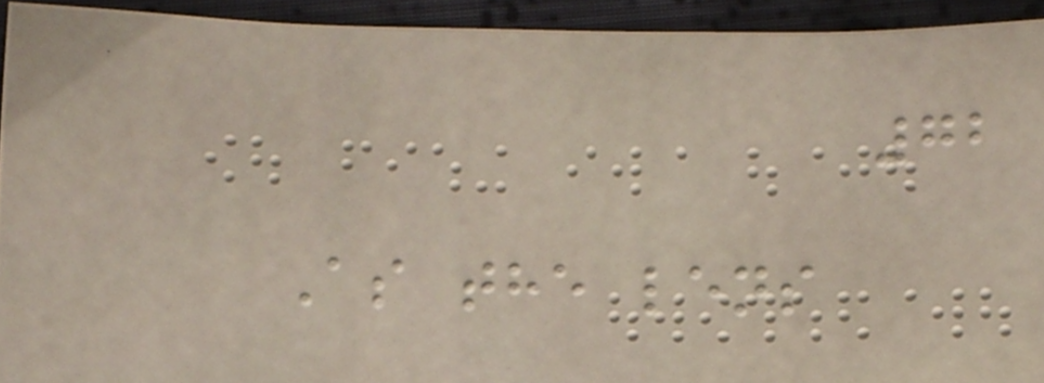72
As the lens
